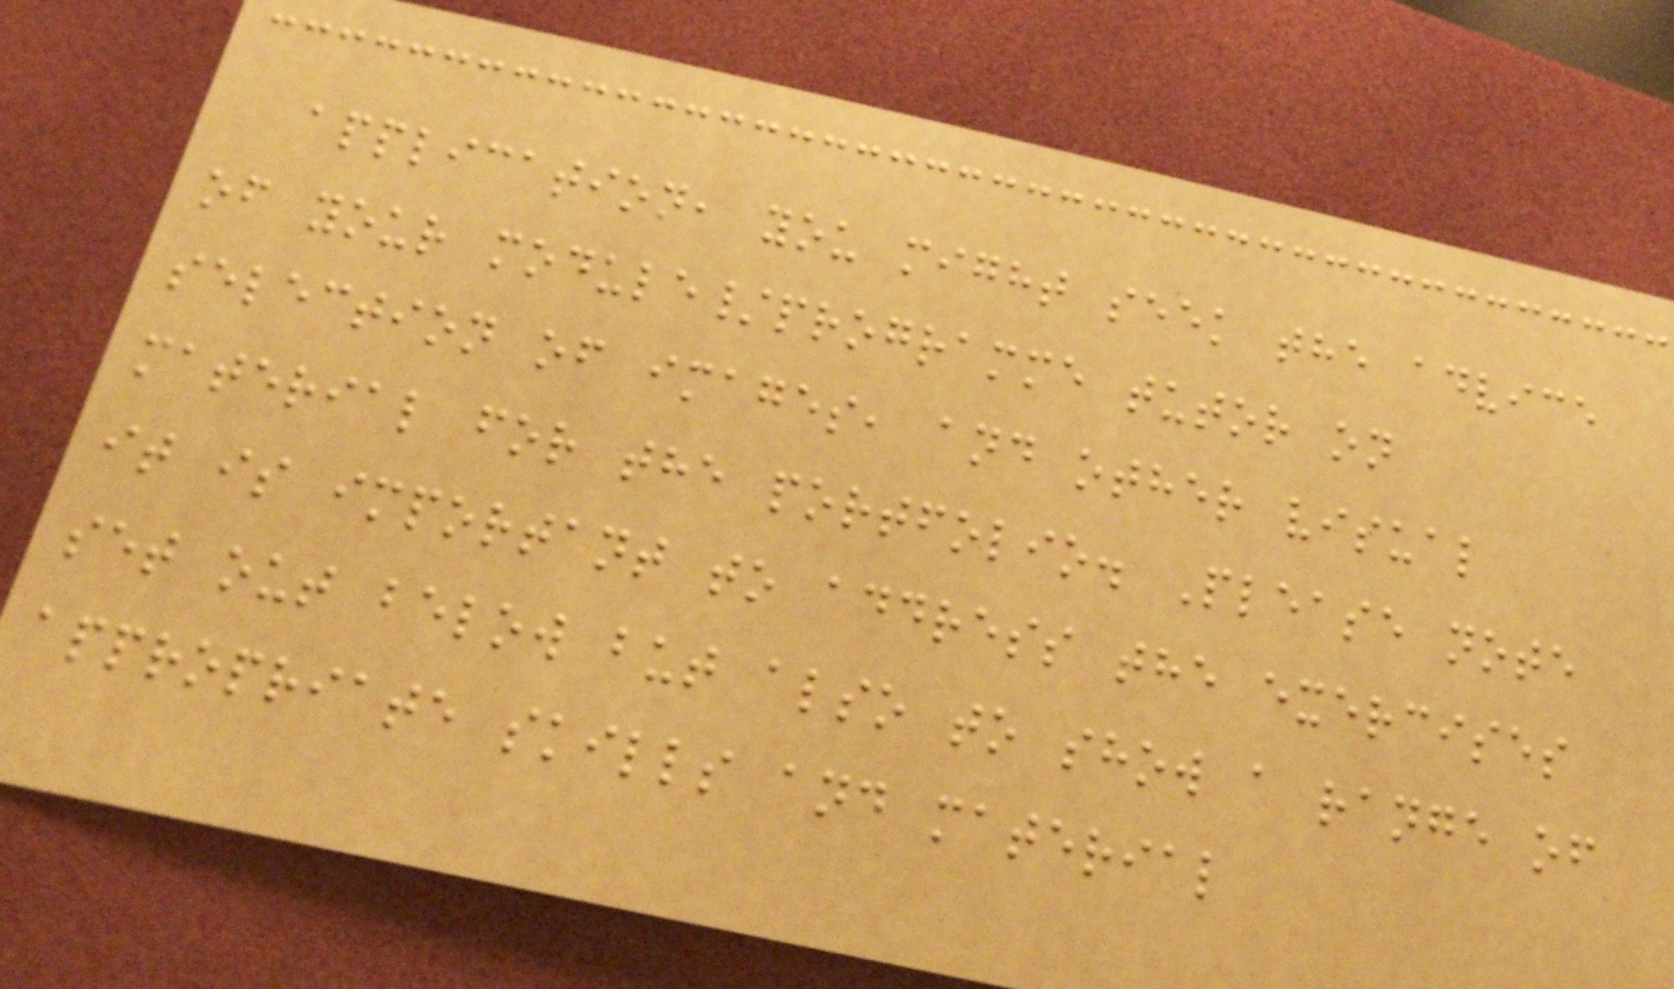application, you might seek the advice
of your module/programme tutor on
selection of images, and other visual
material for the portfolio. Please note
it is important to address the exercises
set out below but also to show a range of
appropriate skills and material
